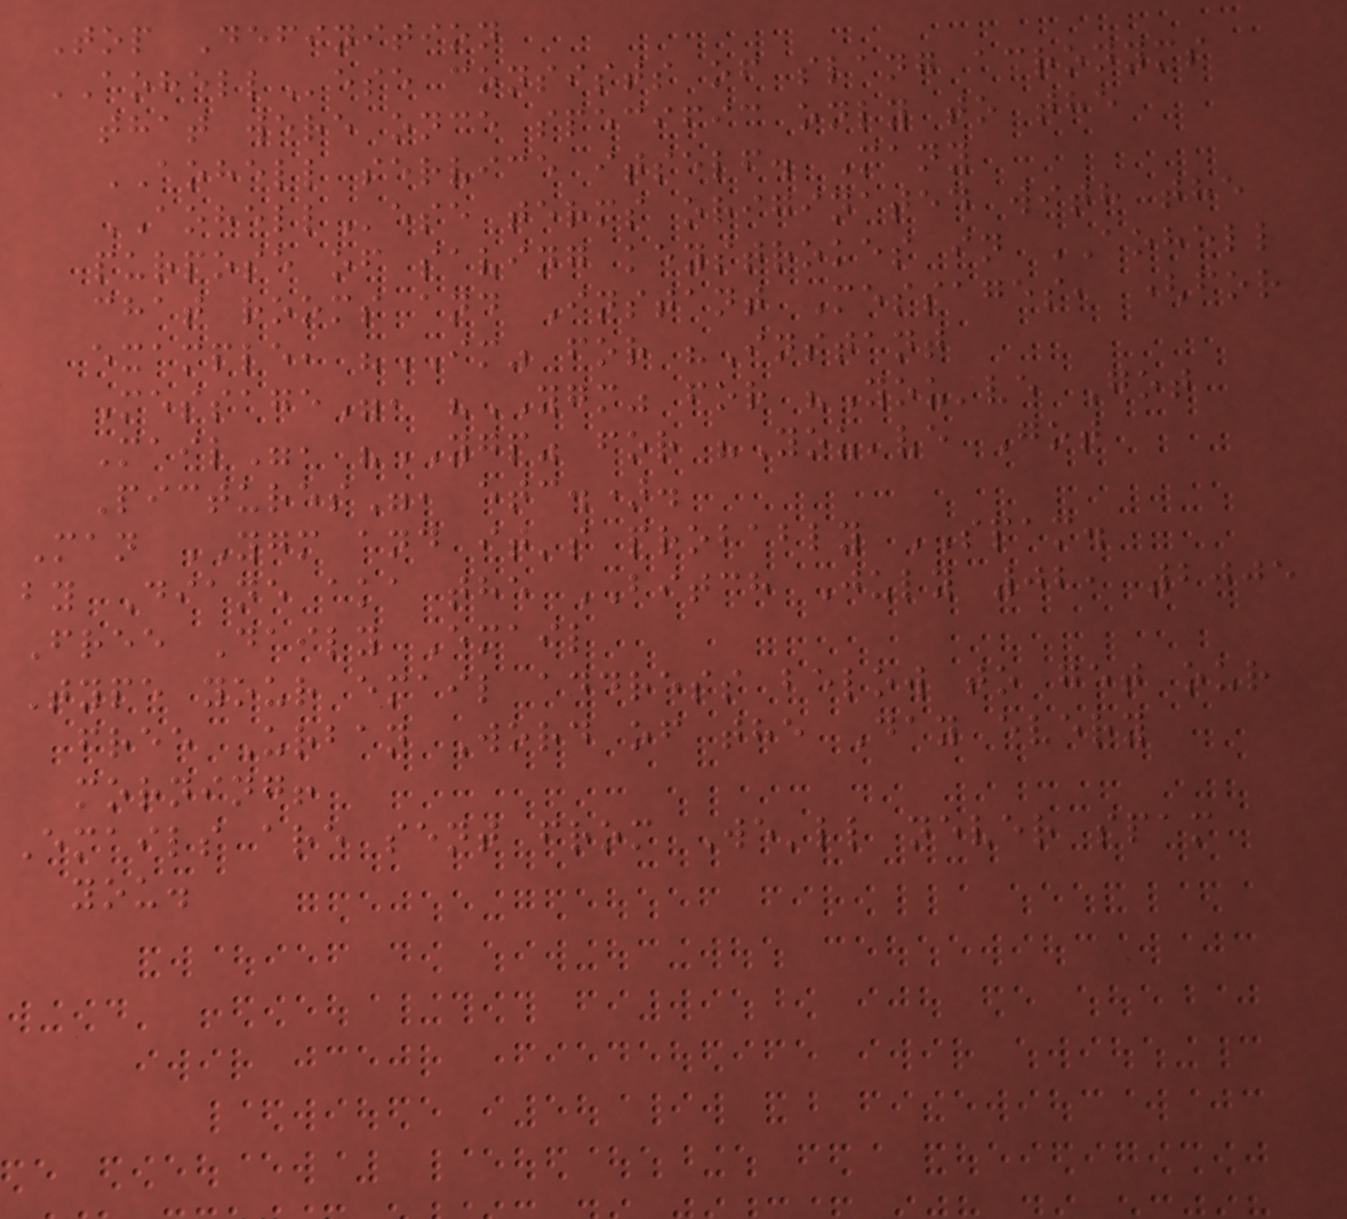Top Definition
AOHELLese consists of slang acronyms
that were once specific only to the
AOHELL service itself. Many
AOHELLese terms originated with the
purpose of saving keystrokes in AOHELL
chat rooms and Instant Messages, (for
example, "IM" for "Instant
Message", "YGM" for "You've Got
Mail", "YGP" for "You've Got
Pictures", etc.).
Man YGM and it's probably SPAM.
by Diane aka the BITCH July 02, 2005
Free Daily Email
Type your email address below to get our
free Urban Word of the Day every
morning!
Emails are sent from We'll never spam
you.
